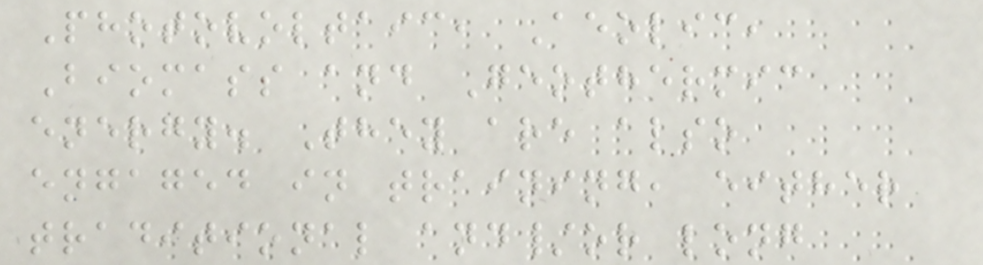Photovoltaic, Aeolic,
Biomass and Geothermic
energy. They are also
engaged in training, either
traditional and/or long
